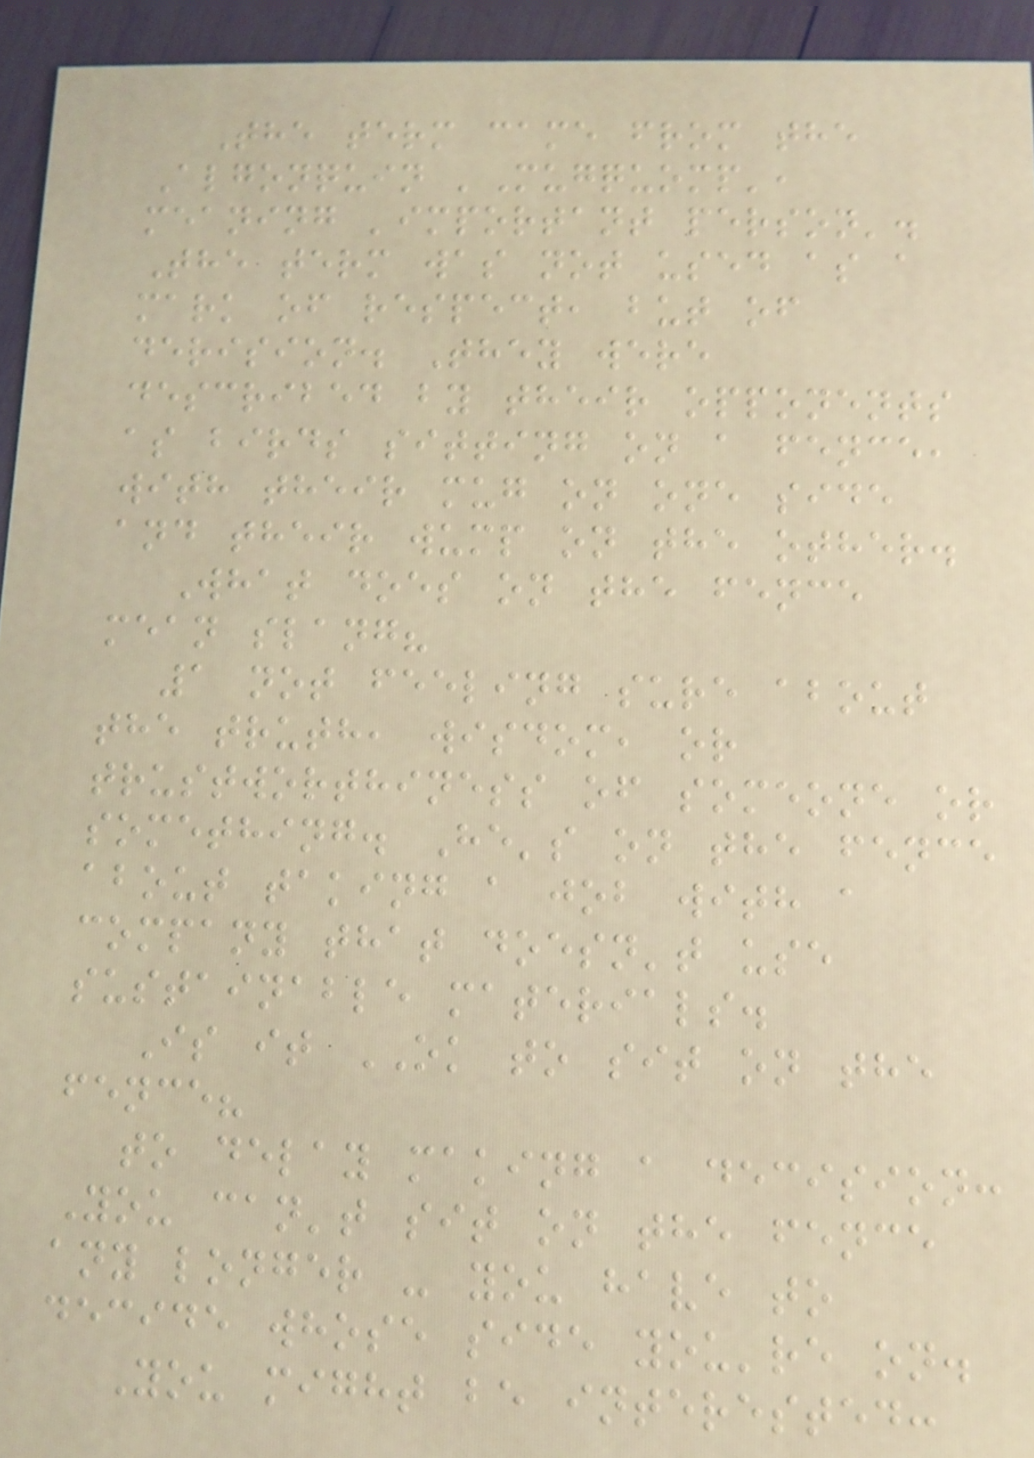The term came from the
Algonquin 'Mugquomp',
meaning 'important person'.
The term was not used as a
mark of respect, but of
derision. They were
described by their opponents
as birds sitting on a fence,
with their mug on one side
and their wump on the other.
What does on the fence
mean slang?
1 not feeling sure about
the truth, wisdom, or
trustworthiness of someone or
something. He's on the fence
about taking a job with a
company that doesn't use
sustainable materials.
Is it OK to sit on the
fence?
to delay making a decision:
You can't sit on the fence
any longer - you have to
decide whose side you're on.
You might be interested:
